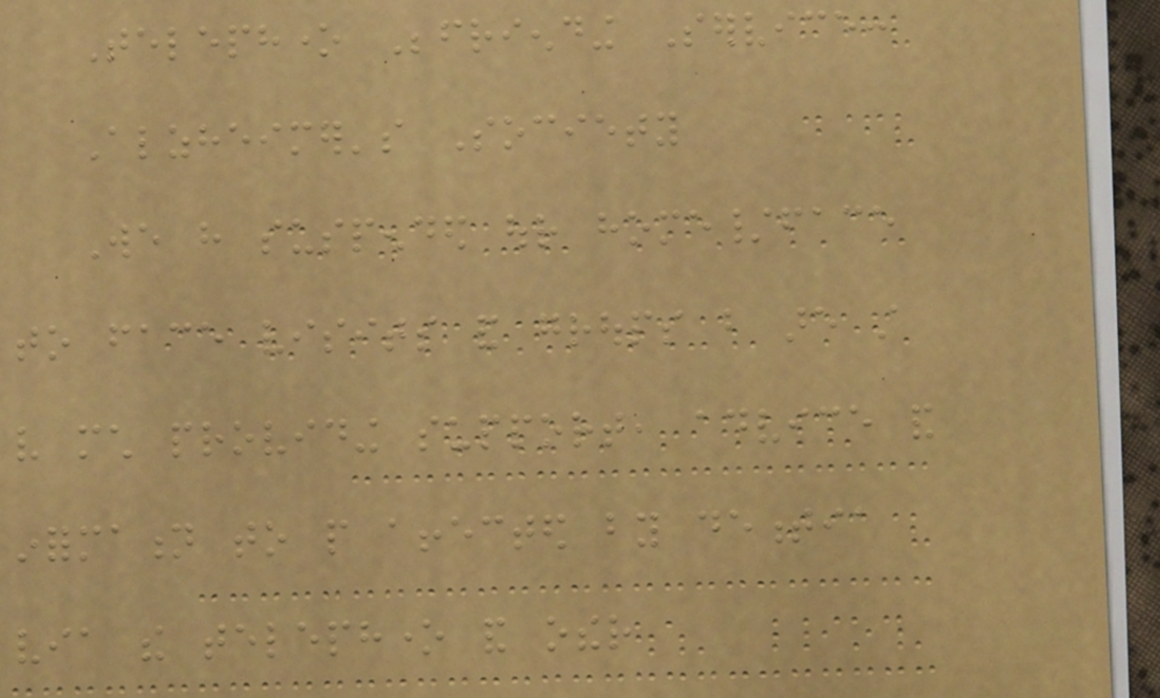Telephone Befriending Service:
Alzheimer's Society
We have suspended our home/face
to face visits and groups but are still
very much providing support, advice and
information to people affected by dementia
via the telephone and other
